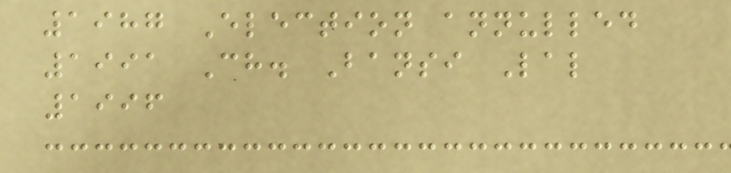1987 Election annulled
1991 Ch. Bansi Lal
1996
